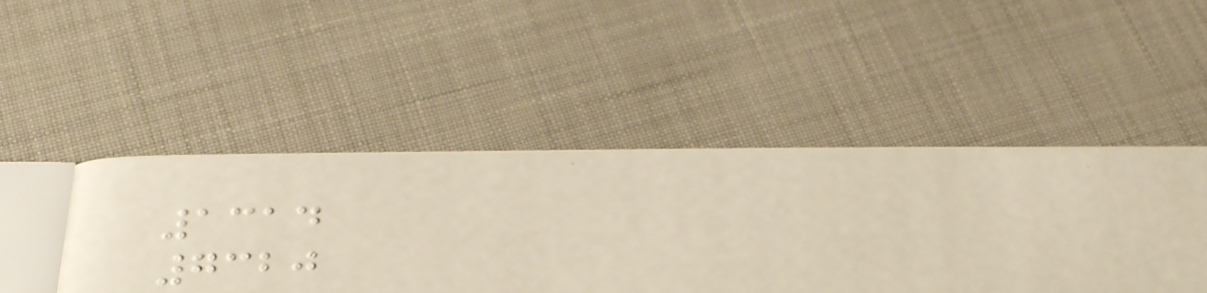1314
7320
